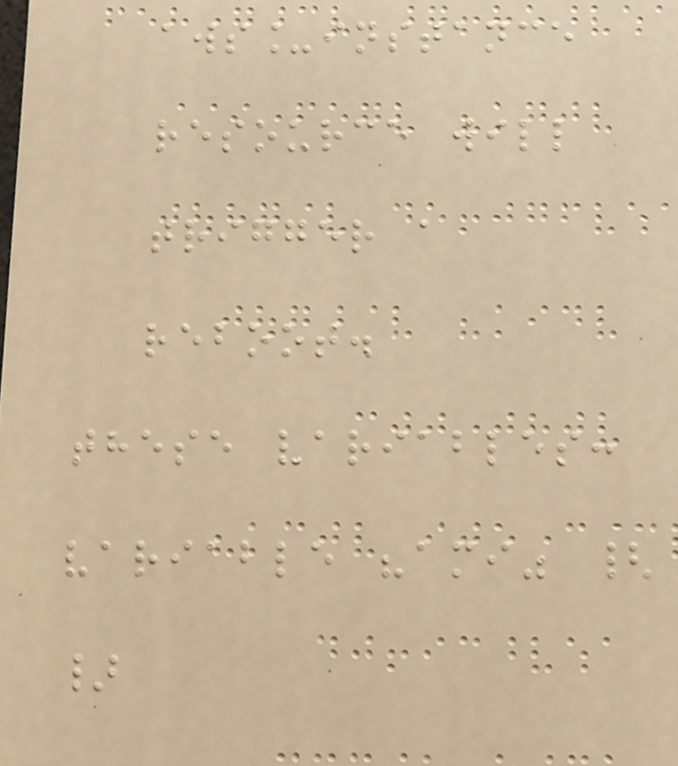aws_instance
resource will
trigger a
reboot.
these variables:
variable "ami" {
}
